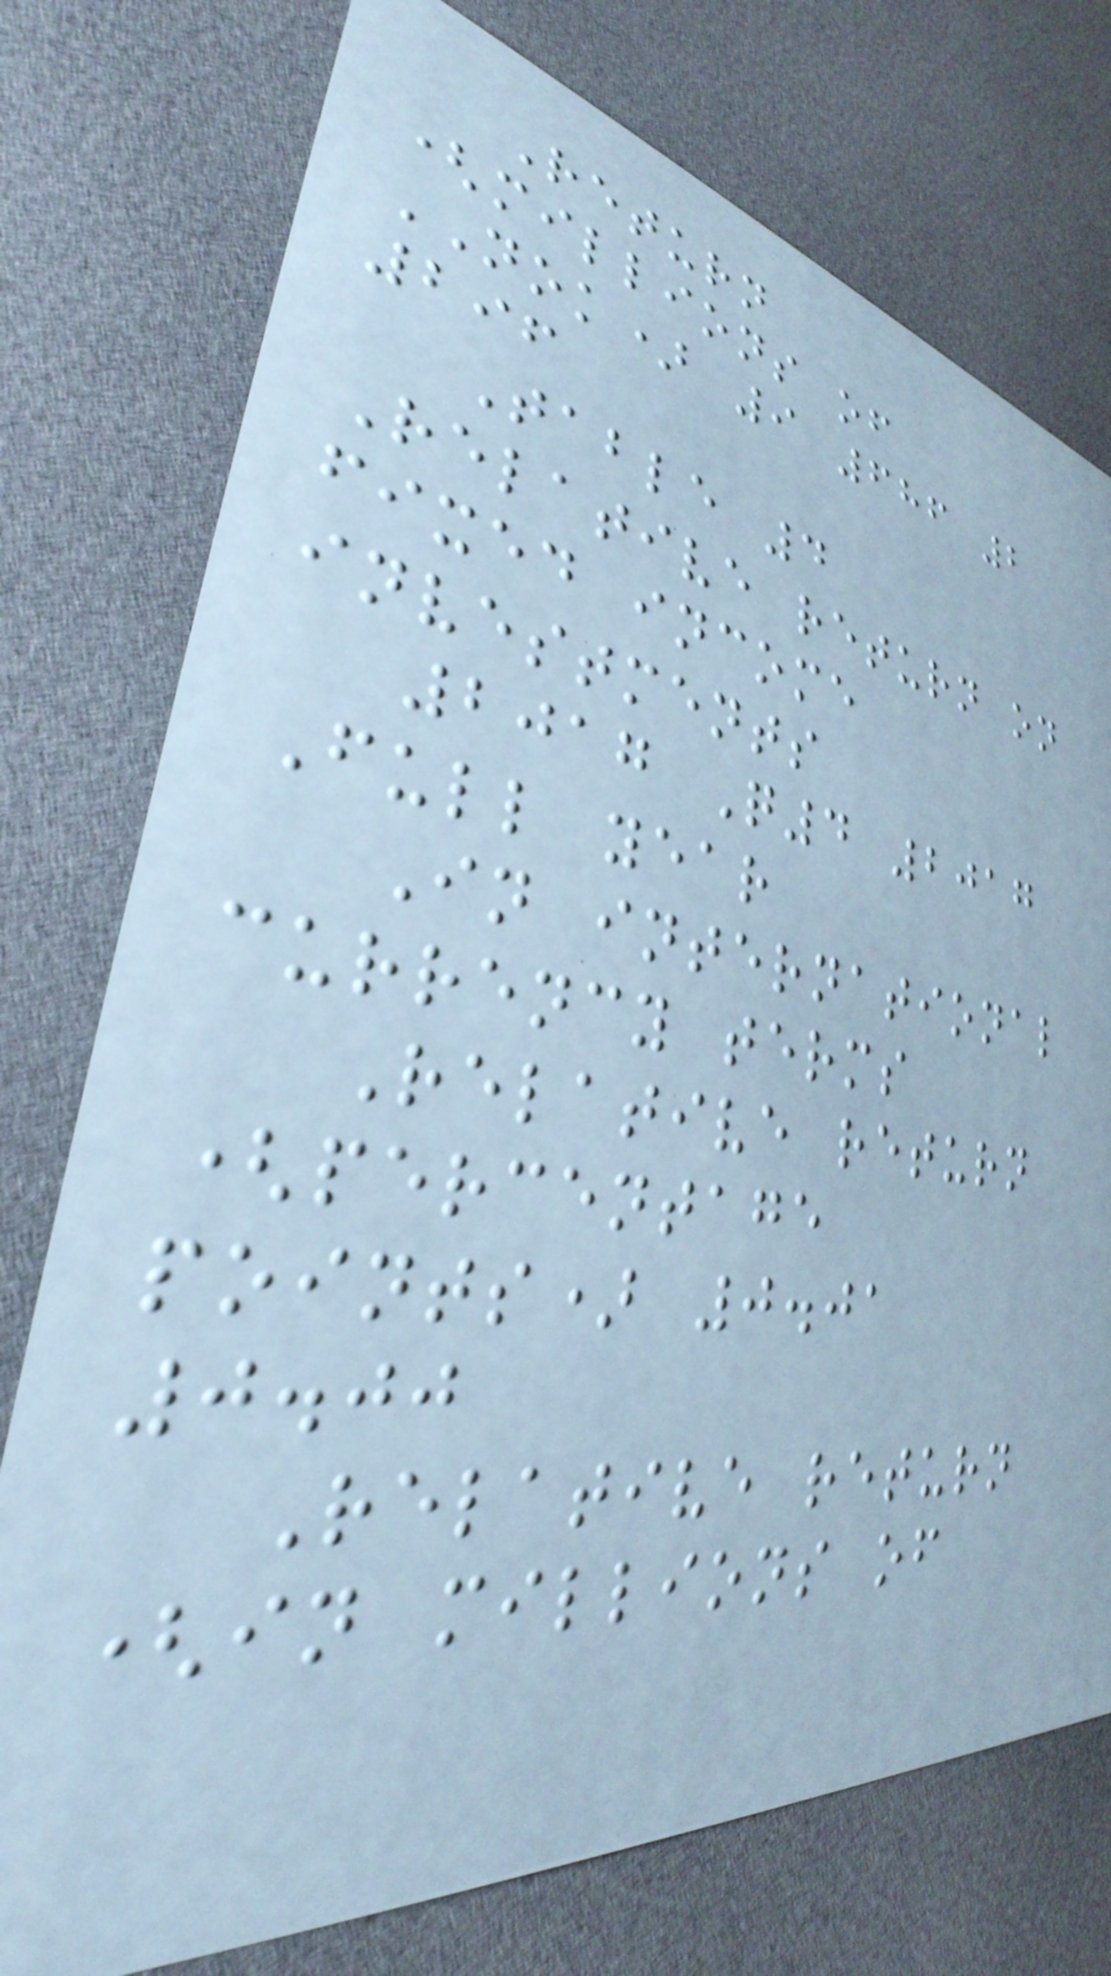Return
(millions of
NOK) 9 686 2
296
Table 4
Relative return on
fixed income
investments
2017 Q4 2017
Full year
In international
currency terms
Relative return
(percentage
points) 0.01
0.00
Relative return
(in millions of
